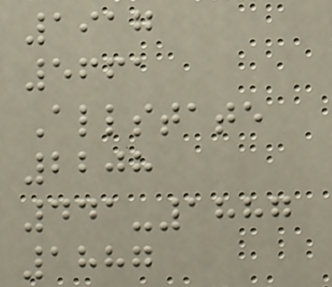1917
5661
Allstate
2208
441-1887
1887
